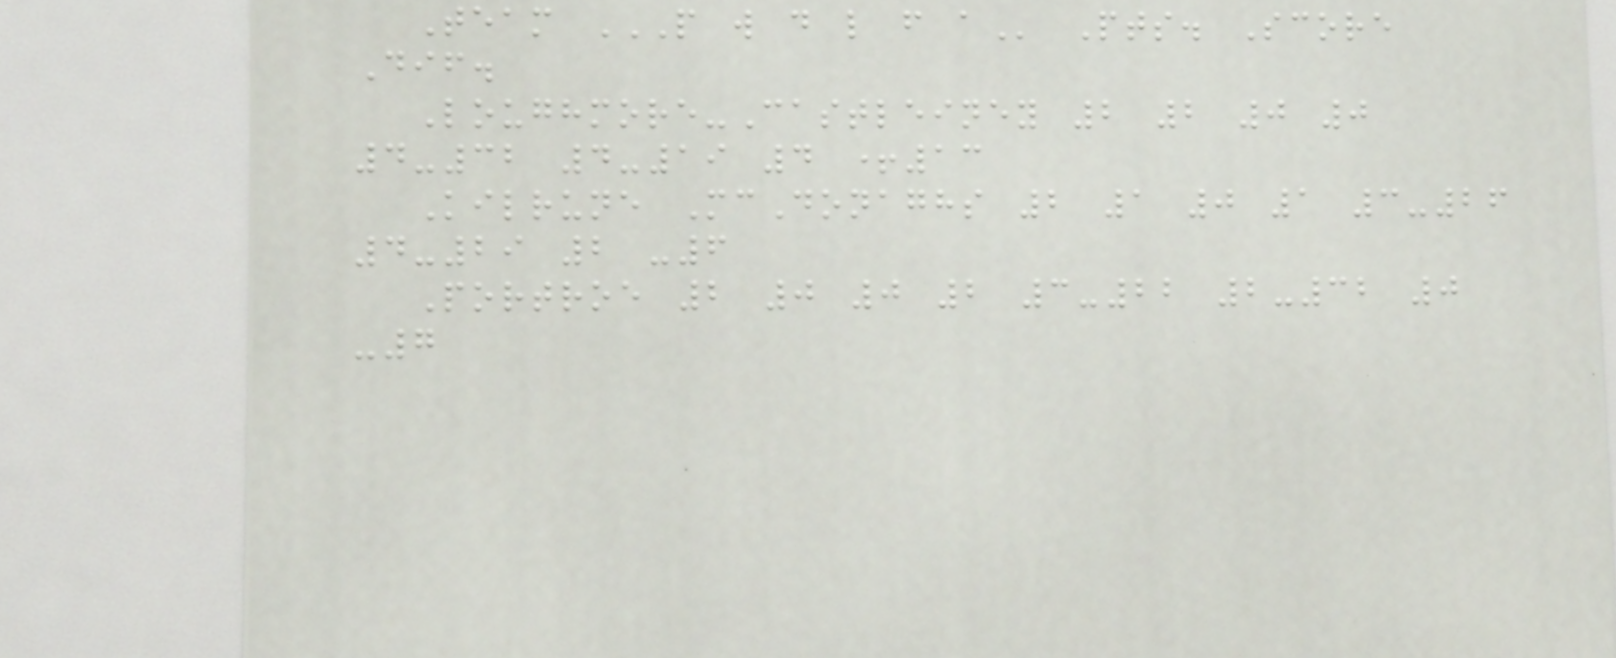Team P W D L F A Pts. Score
Dif.
Loughmore-Castleiney 2 2 0 0
4-32 4-19 4 +13
Kilrune McDonaghs 2 1 0 1 3-26
4-29 2 -6
Portroe 2 0 0 2 3-22 2-32 0
-7
